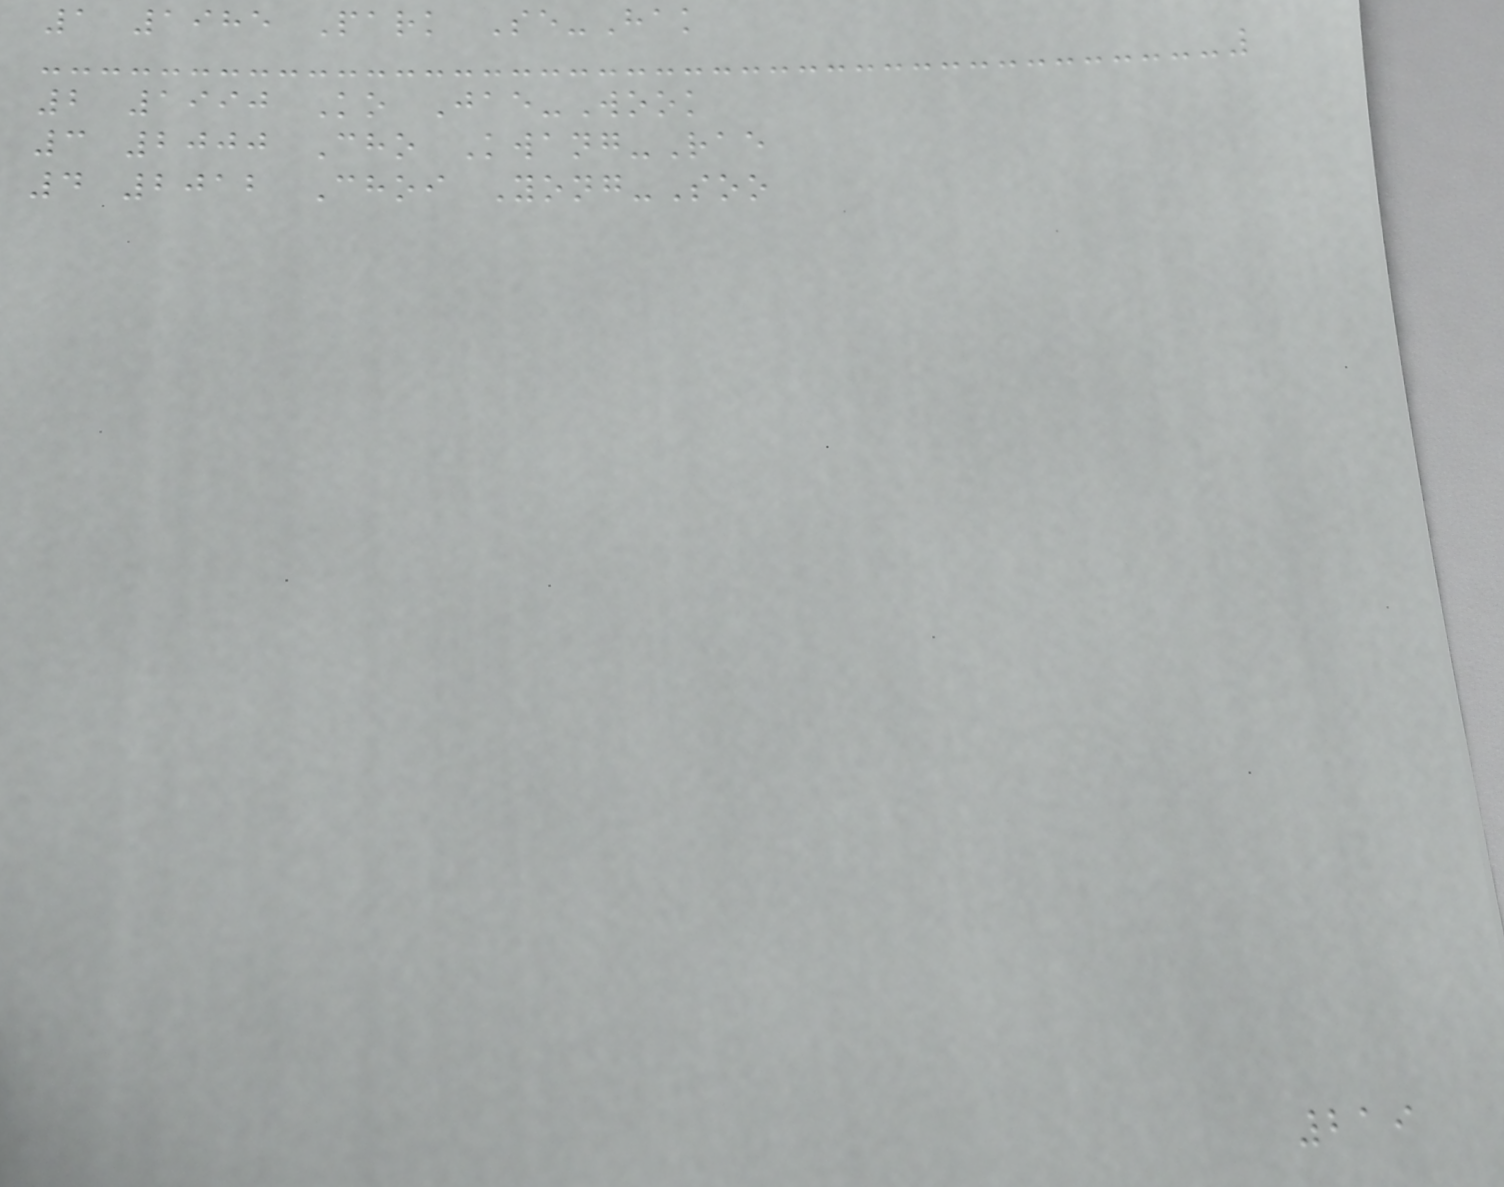1 1985 Park Se-Hak
2 1990 Ko Jae-Wook
3 2000 Cho Kwang-Rae
4 2012 Choi Yong-Soo
219
